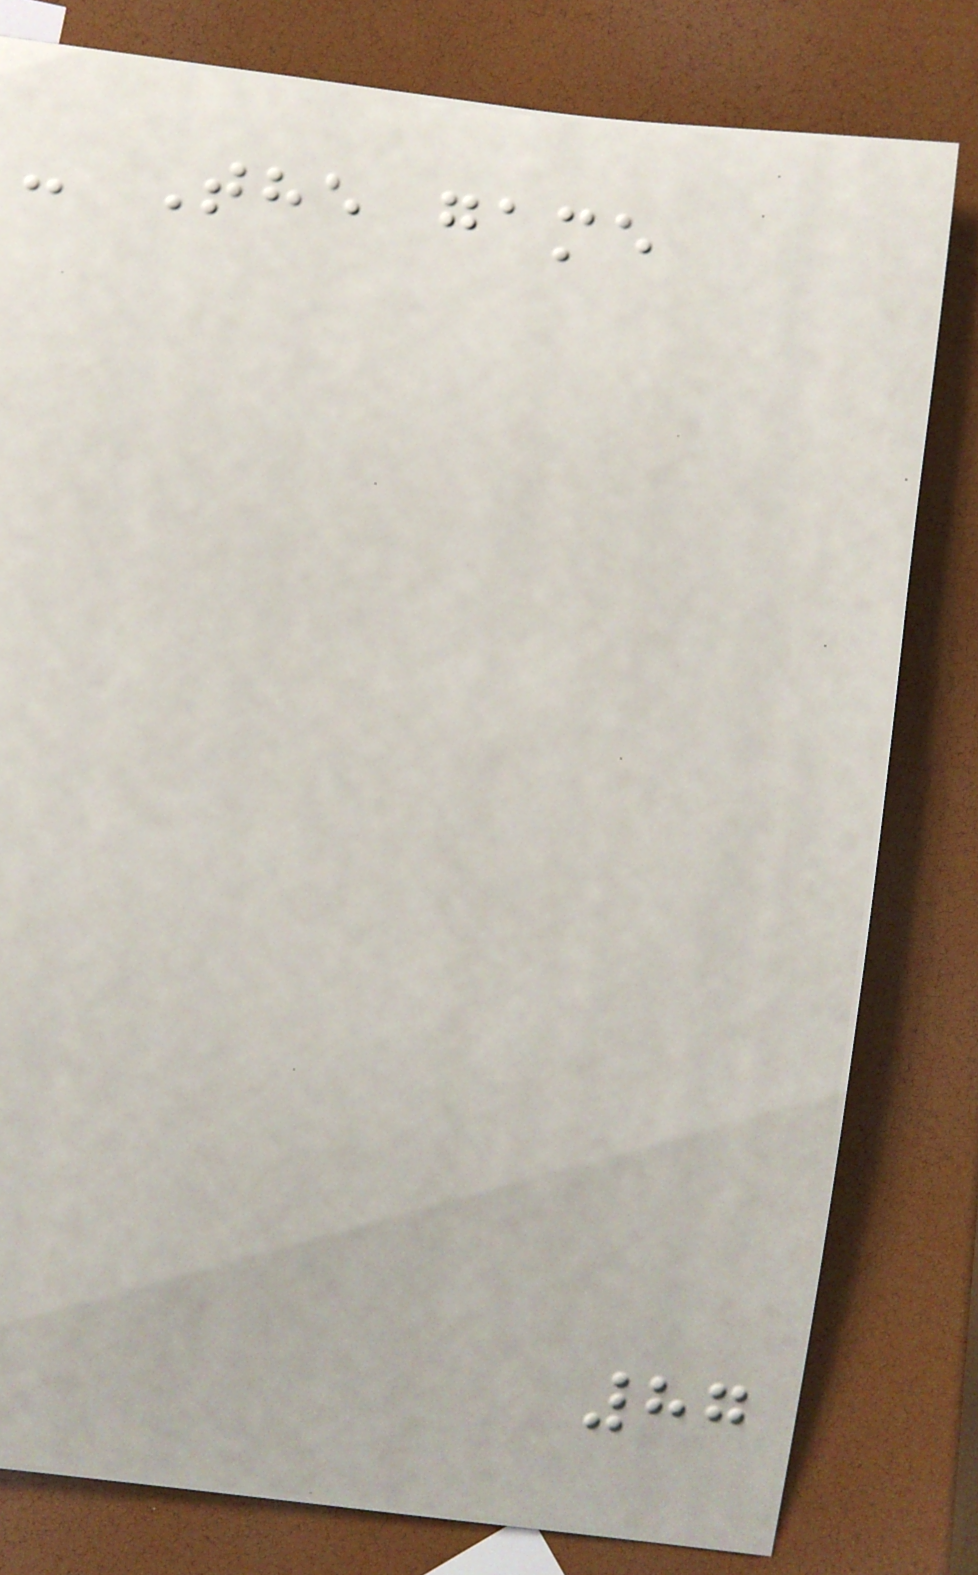- The game
87
